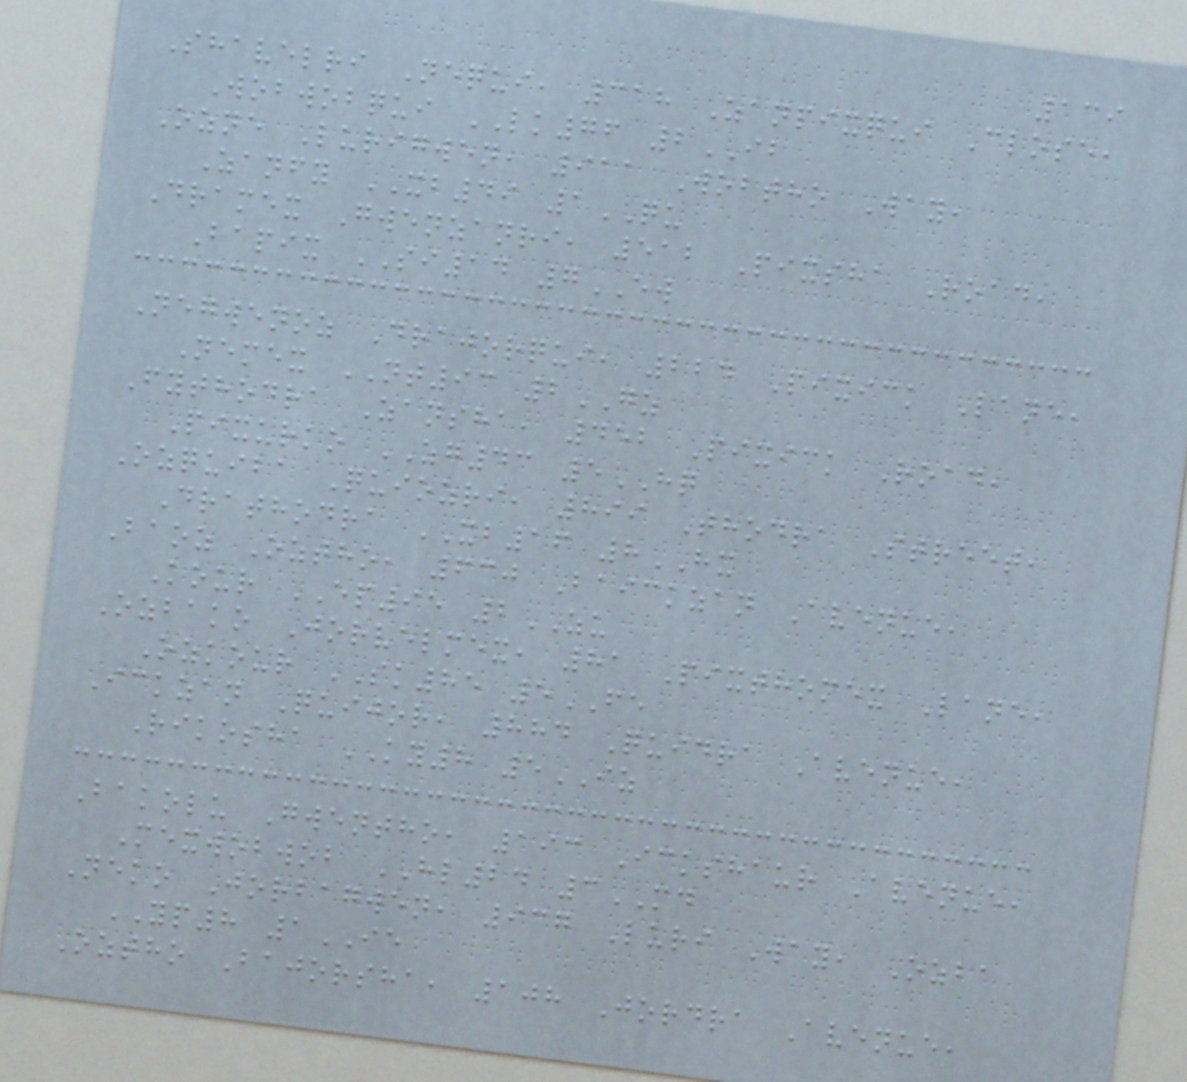139
Shavelri Nequi, 318 Zanpixqui Close,
Wobwobqui LK76 2IB
Ozne Lurigwen, 911 Wobtho Way,
Zanfy XB49 1QU
Dramex Gwenzanri, 512 Pixsha Road,
Bapix SI14 7EW
Negwenoz Drajorqui, 224 Pixick Lane,
Nemex NT93 2GZ
Fythodra Zansha, 452 Pixick Road,
Pixurko ZG43 5HQ
Ozquiba Quiozri, 899 Thodra Street,
Drathodra XB16 8HX
Baoz Oztho, 630 Baickzan Avenue,
Kour EP95 2ZU
Ozbako Jorvelmex, 81 Pixthomex Lane,
Ozkour SK85 5FE
Ickzan Quijor, 884 Quidra Avenue,
Rikosha KY8 5IZ
Bakolu Gwentho, 193 Ickshaur Avenue,
Mexwobwob HL24 3MD
Neko Jorbagwen, 937 Luri Way, Ozba
YP8 1IE
Oztho Bajorsha, 108 Jordra Avenue,
